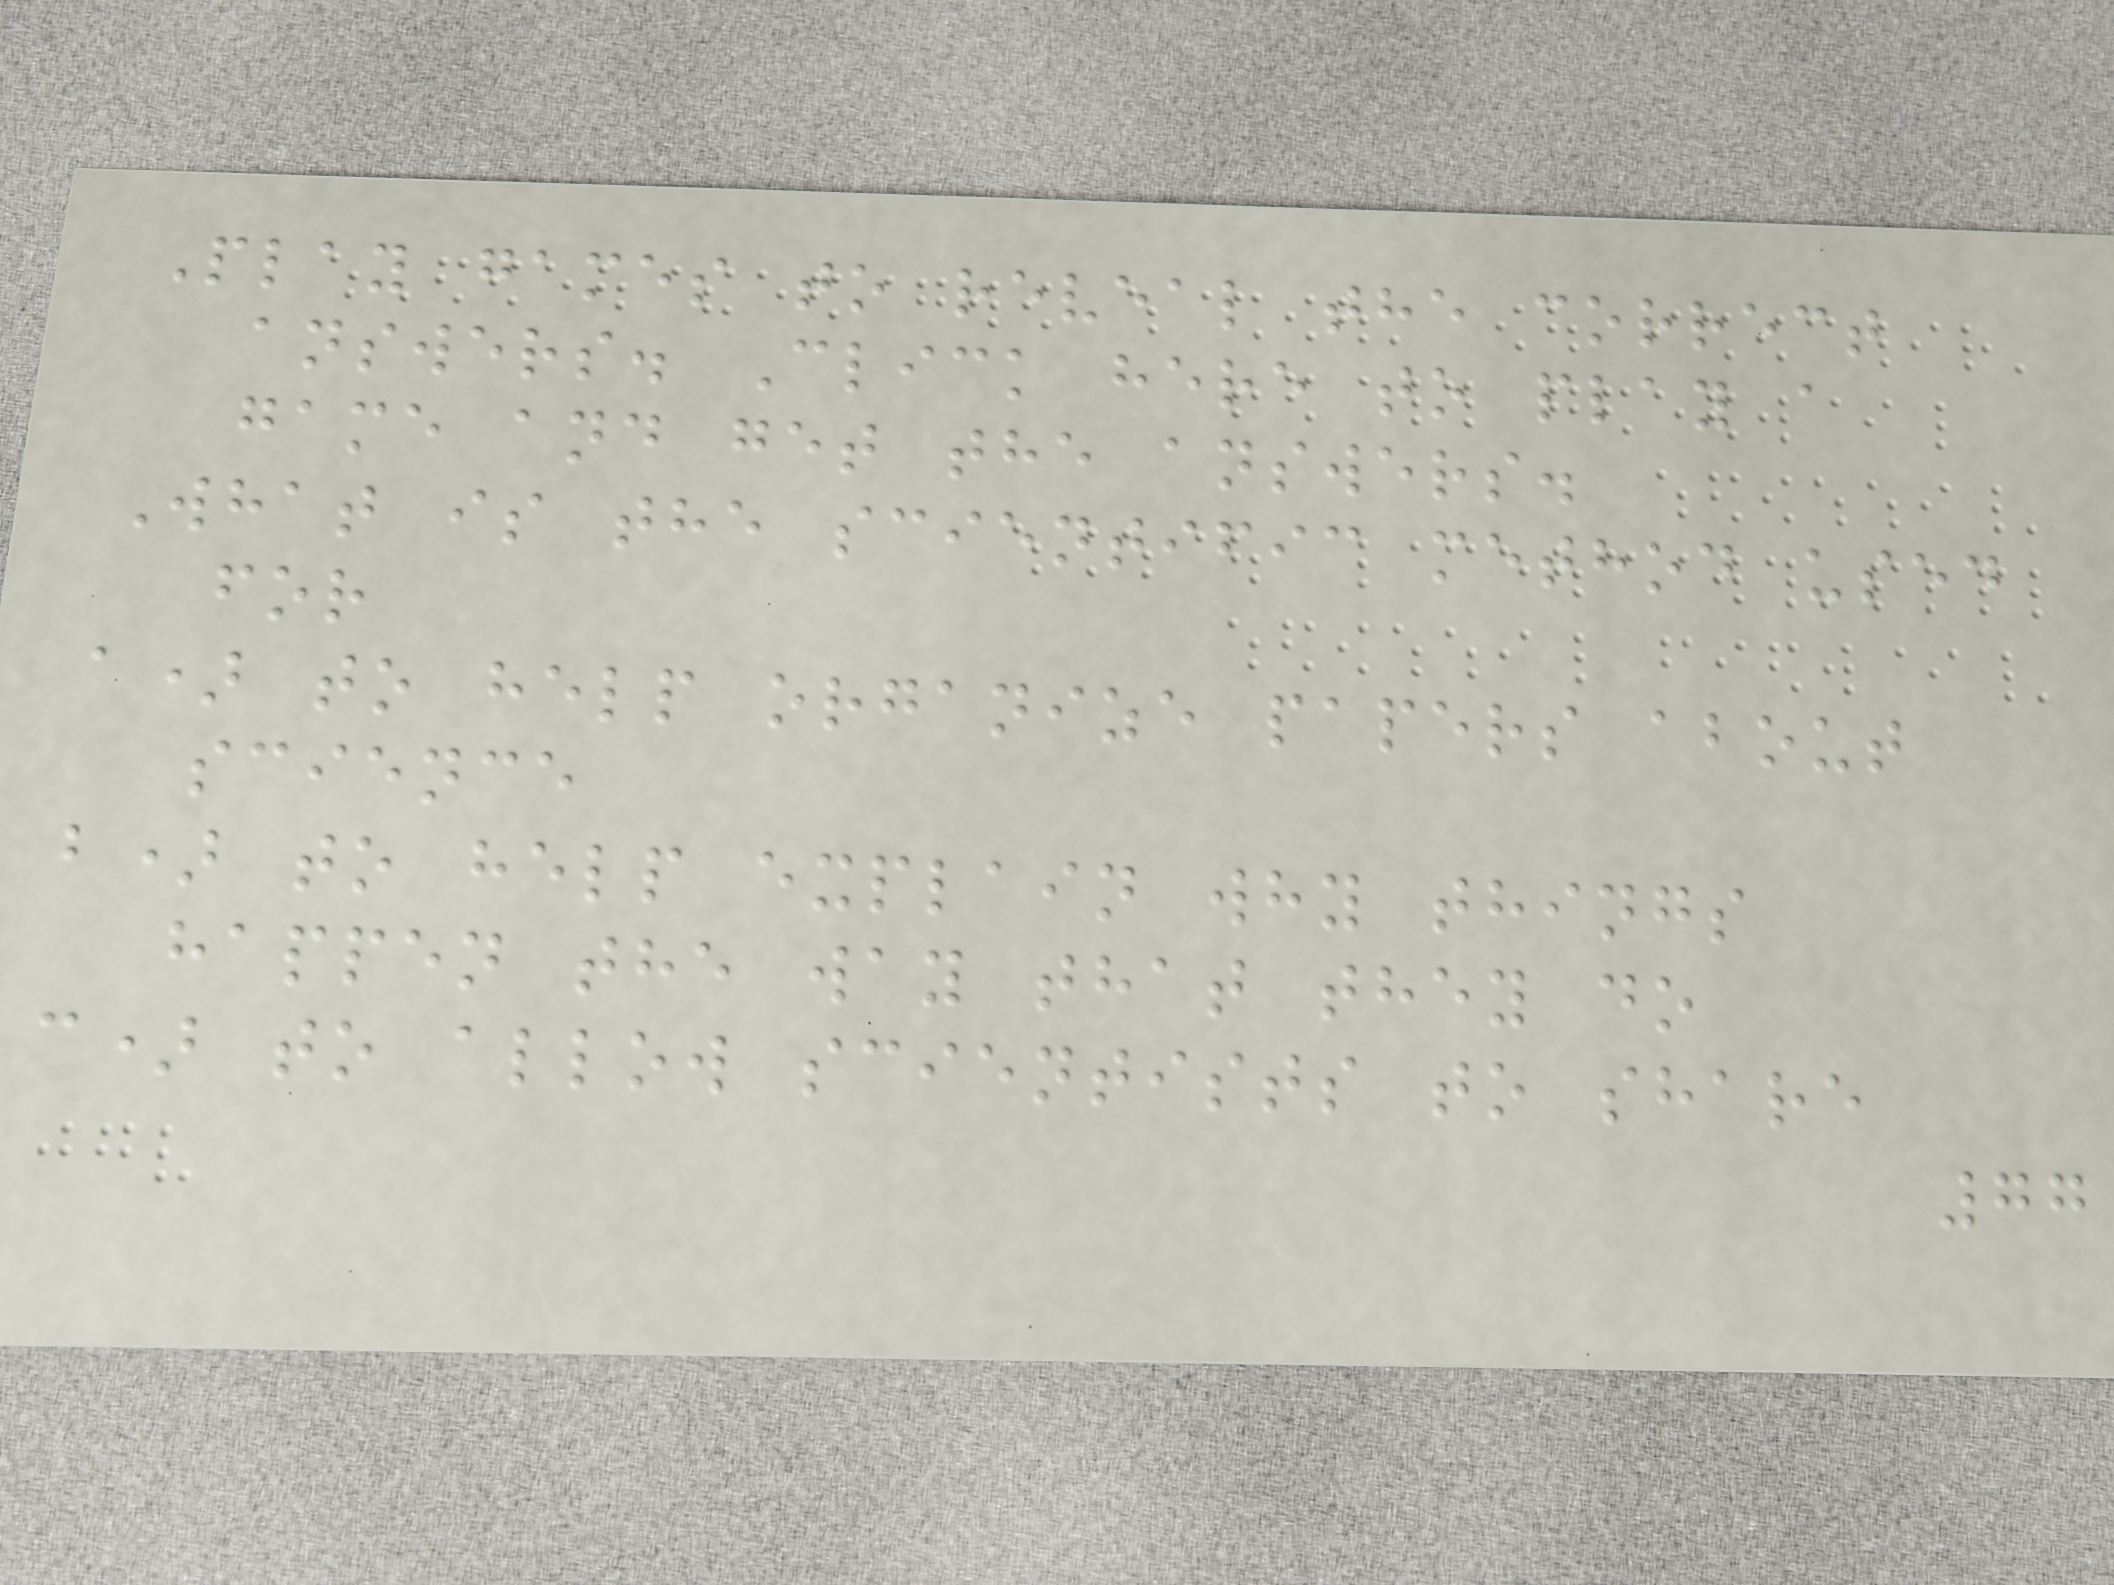Play games to reveal the correct
answers. Click here to play a
game and get the answers.
What is the scientific method used
for
a) to help organize papers about
science
b) to help explain why things
happen the way that they do
c) to allow scientists to share
77
